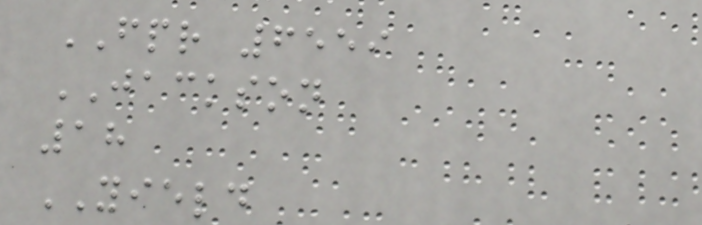FPR 6559
JACKSON
18
YIELD
